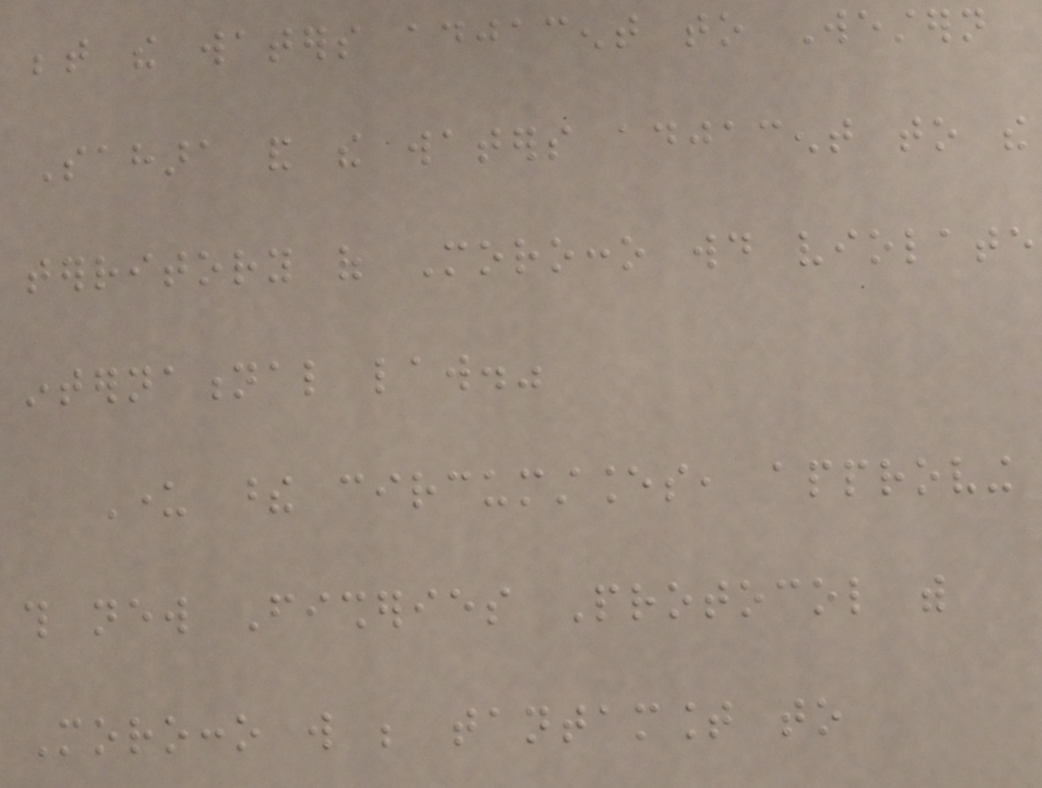between the waters adjacent to Western
Sahara and the waters adjacent to the
territory of Morocco would violate
international law."
Under these circumstances, approving
this new Fisheries Protocol with
Morocco will be tantamount to
